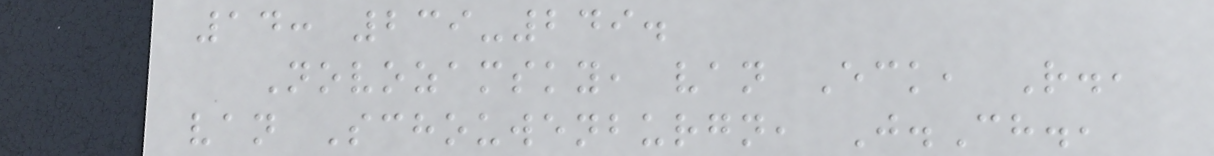14: 239-249.
Novozamsky, van Eck, R.,
van Schouwenburgn, J.Ch.,
